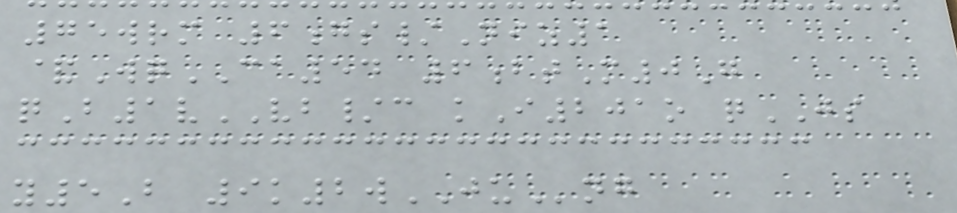75wrm 6gs/Niz1
&WqCA54 6btM0G
qB1vVB/c kI201o qJS
y5B 9k2wJUng
